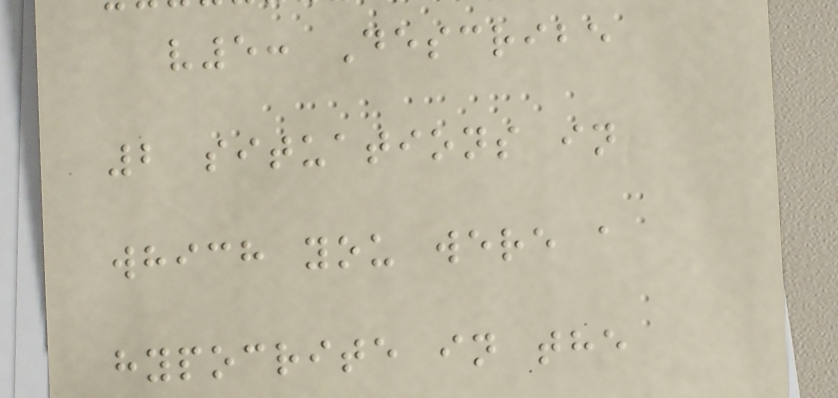v5: Describe
2 situations in
which you were a
hypocrite in the
